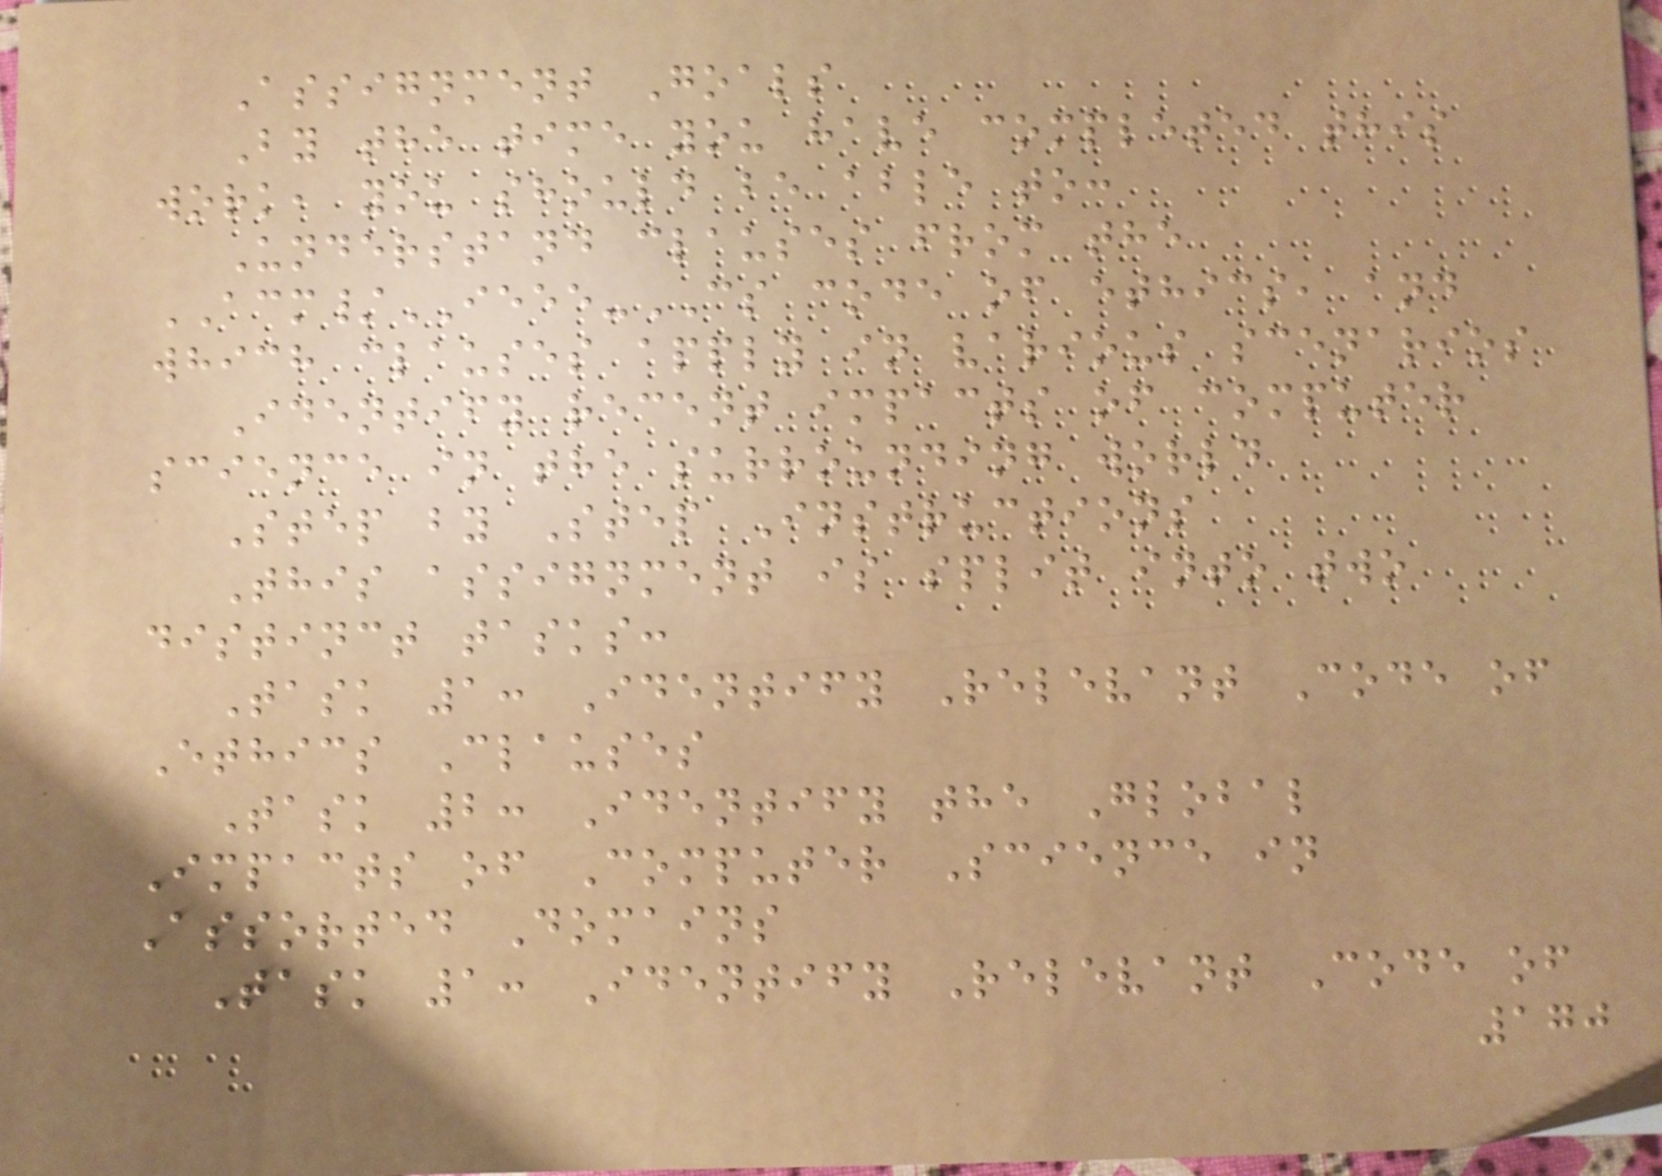Assignment Goals
By the time you have completed this
work, you should be able to:
Understand clauses from the
ACM/IEEE-CS code of ethics, and
which clauses apply in various scenarios
Identify recent impacts of computer
science in the surrounding world
Step by Step Instructions
This assignment is split into two
distinct tasks:
Task 1: Identify Relevant Code of
Ethics Clauses
Task 2: Identify the Global
Impacts of Computer Science in
Assorted Domains
Task 1: Identify Relevant Code of
170
